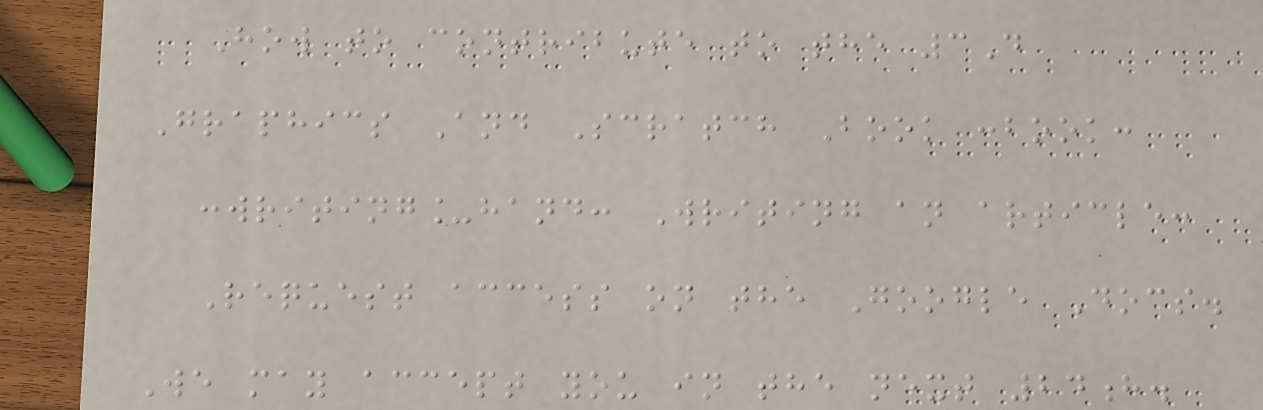How to contribute to the 3D
Graphics And Scratch Book :book:
:writing_hand: Writing an article:
Request access on the Google Docs.
We may accept you in the next 24h.
